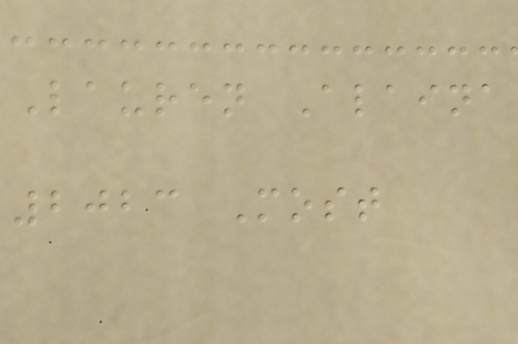Lauren Alaina
2023 Most
